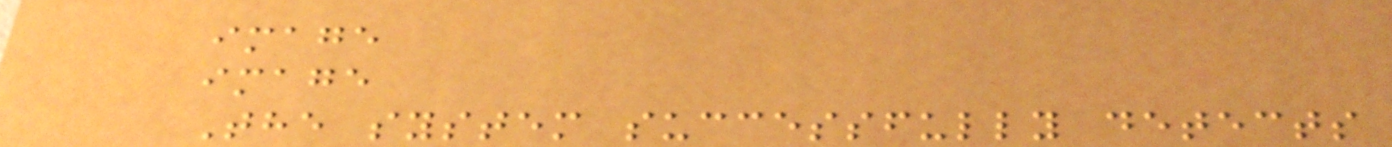image
image
The system successfully detects
